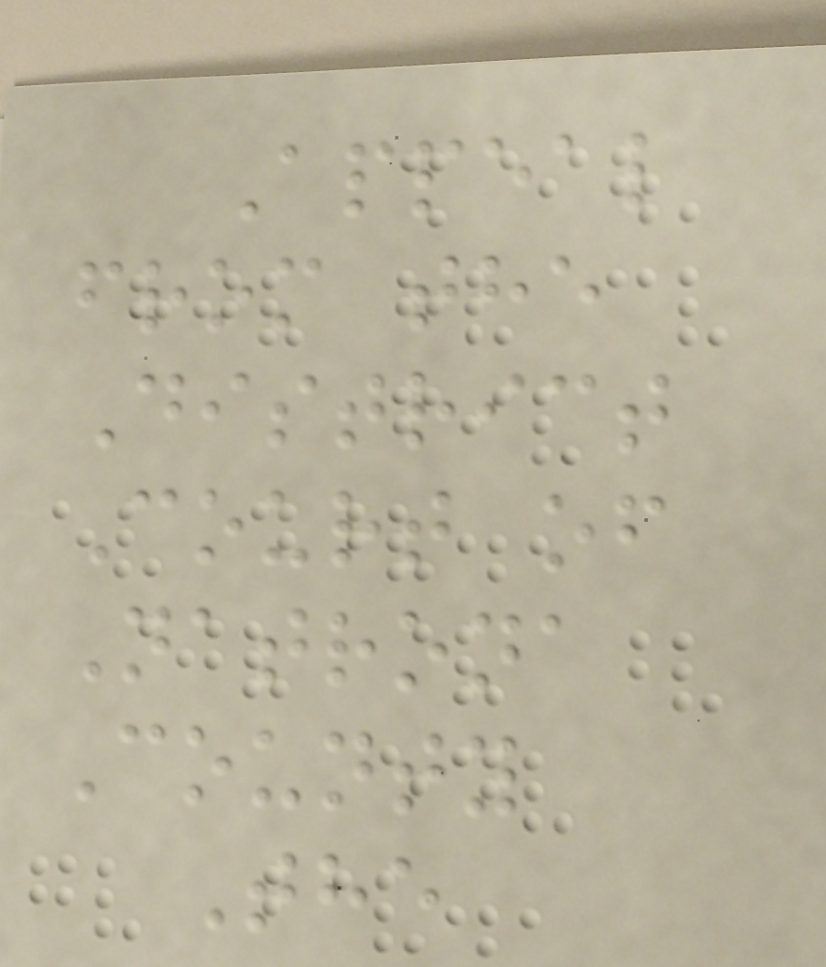Appeal
from the
District
Court of
Natrona
County
The
